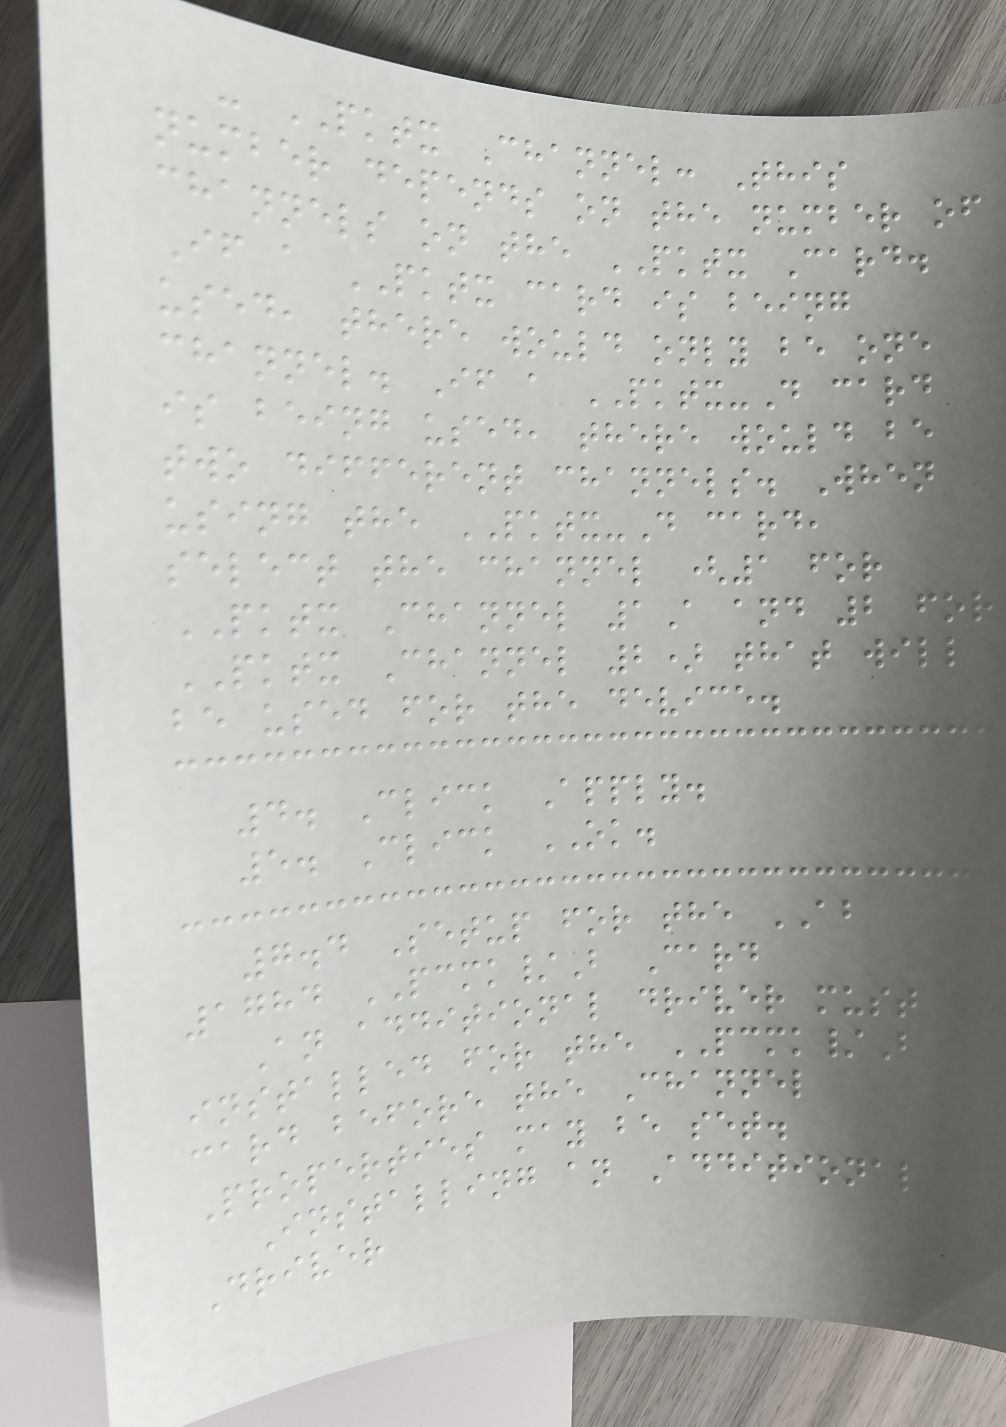- PKTX Channel: This
number depends on the number of
channels on the PKTX Card.
If a PKTX card is being
used, there would only be one
channel. If a PKTX-D card
is being used, there would be
two different channels. When
using the PKTX-D card,
select the channel (1 for
PKTX Channel 1A and 2 for
PKTX Channel 2) that will
be used for the device.
4. Click Apply.
5. Click OK.
7.4 Setup for the AB
1784 PCMK/B Card
An additional driver must be
installed for the PCMK/B
card before the Channel
Properties may be set.
Installing an Additional
Driver
